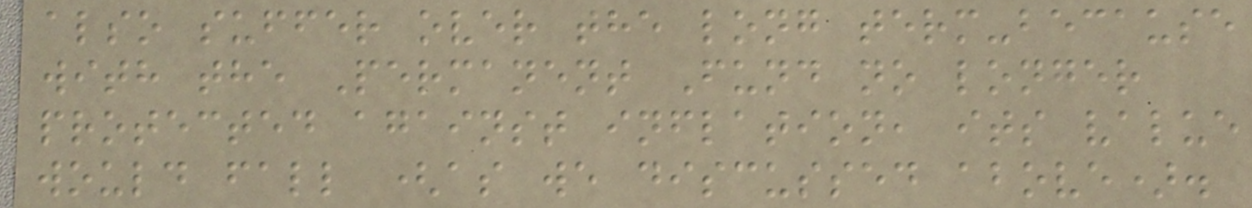also suffer over the long term-because
with the Permanent Fund no longer
protected against inflation, its value
would fall (as we discussed above).
